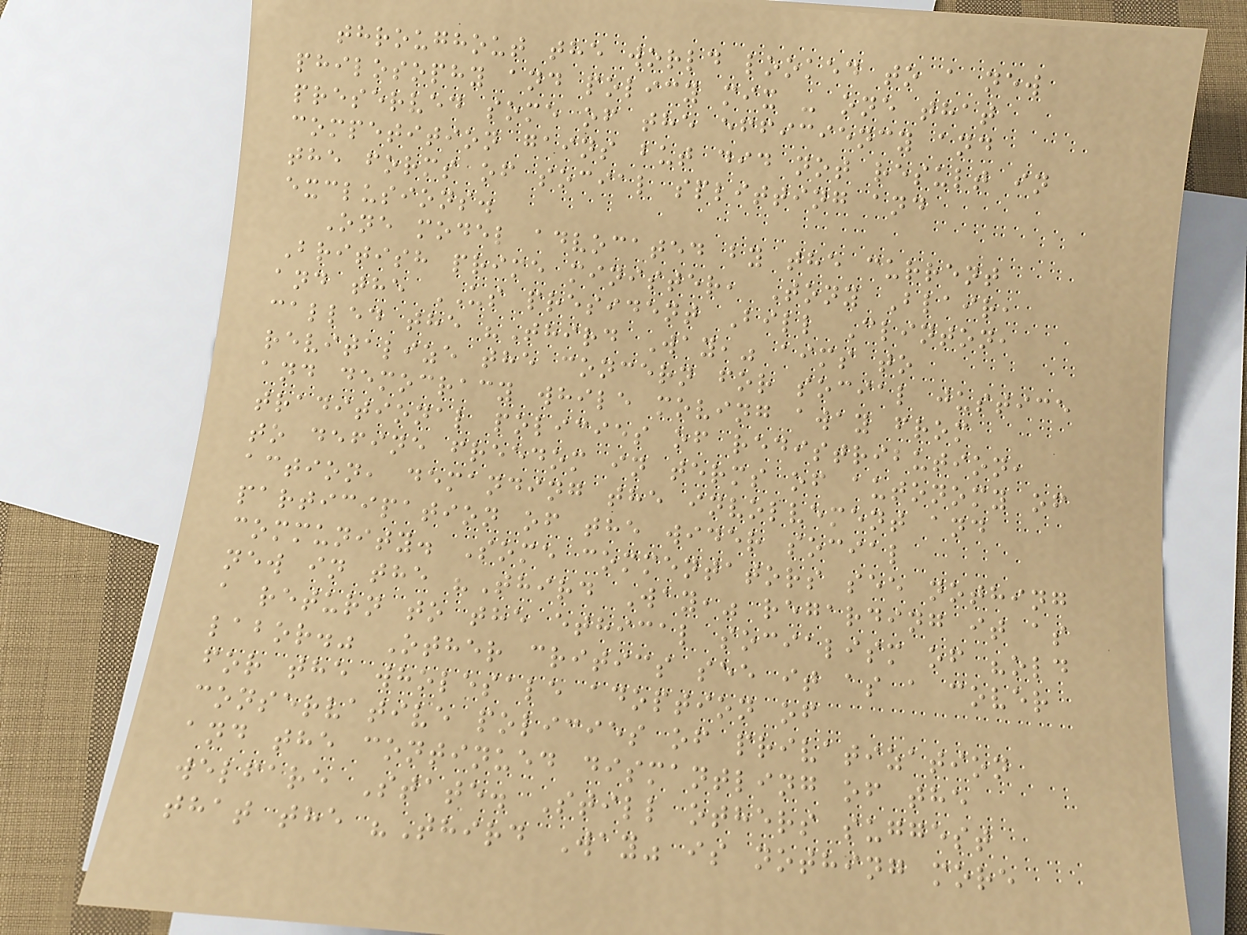throughout the world looked to a new
philosophy and policy mix - one that
preserved some of the efficiency and
competition gains but did not result in
the forms of social splitting and
exclusions.
One model advocated by the current
British prime minister, Tony Blair,
and the US president Bill Clinton,
called the "Third Way," aims to
revitalize the concern for social justice
and democracy while moving away from
traditional policies of redistribution,
to define freedom in terms of autonomy of
action, demanding the involvement and
participation of the wider social
community. Some commentators see nothing
new in the "Third Way," regarding it as
a return to the ethical socialism of "old
labor." Other critics see it as a cover
for the wholesale adoption of
conservative policies of privatization
and the continued dismantling of the
welfare State. Still others suggest
that the "Third Way" is nothing more
